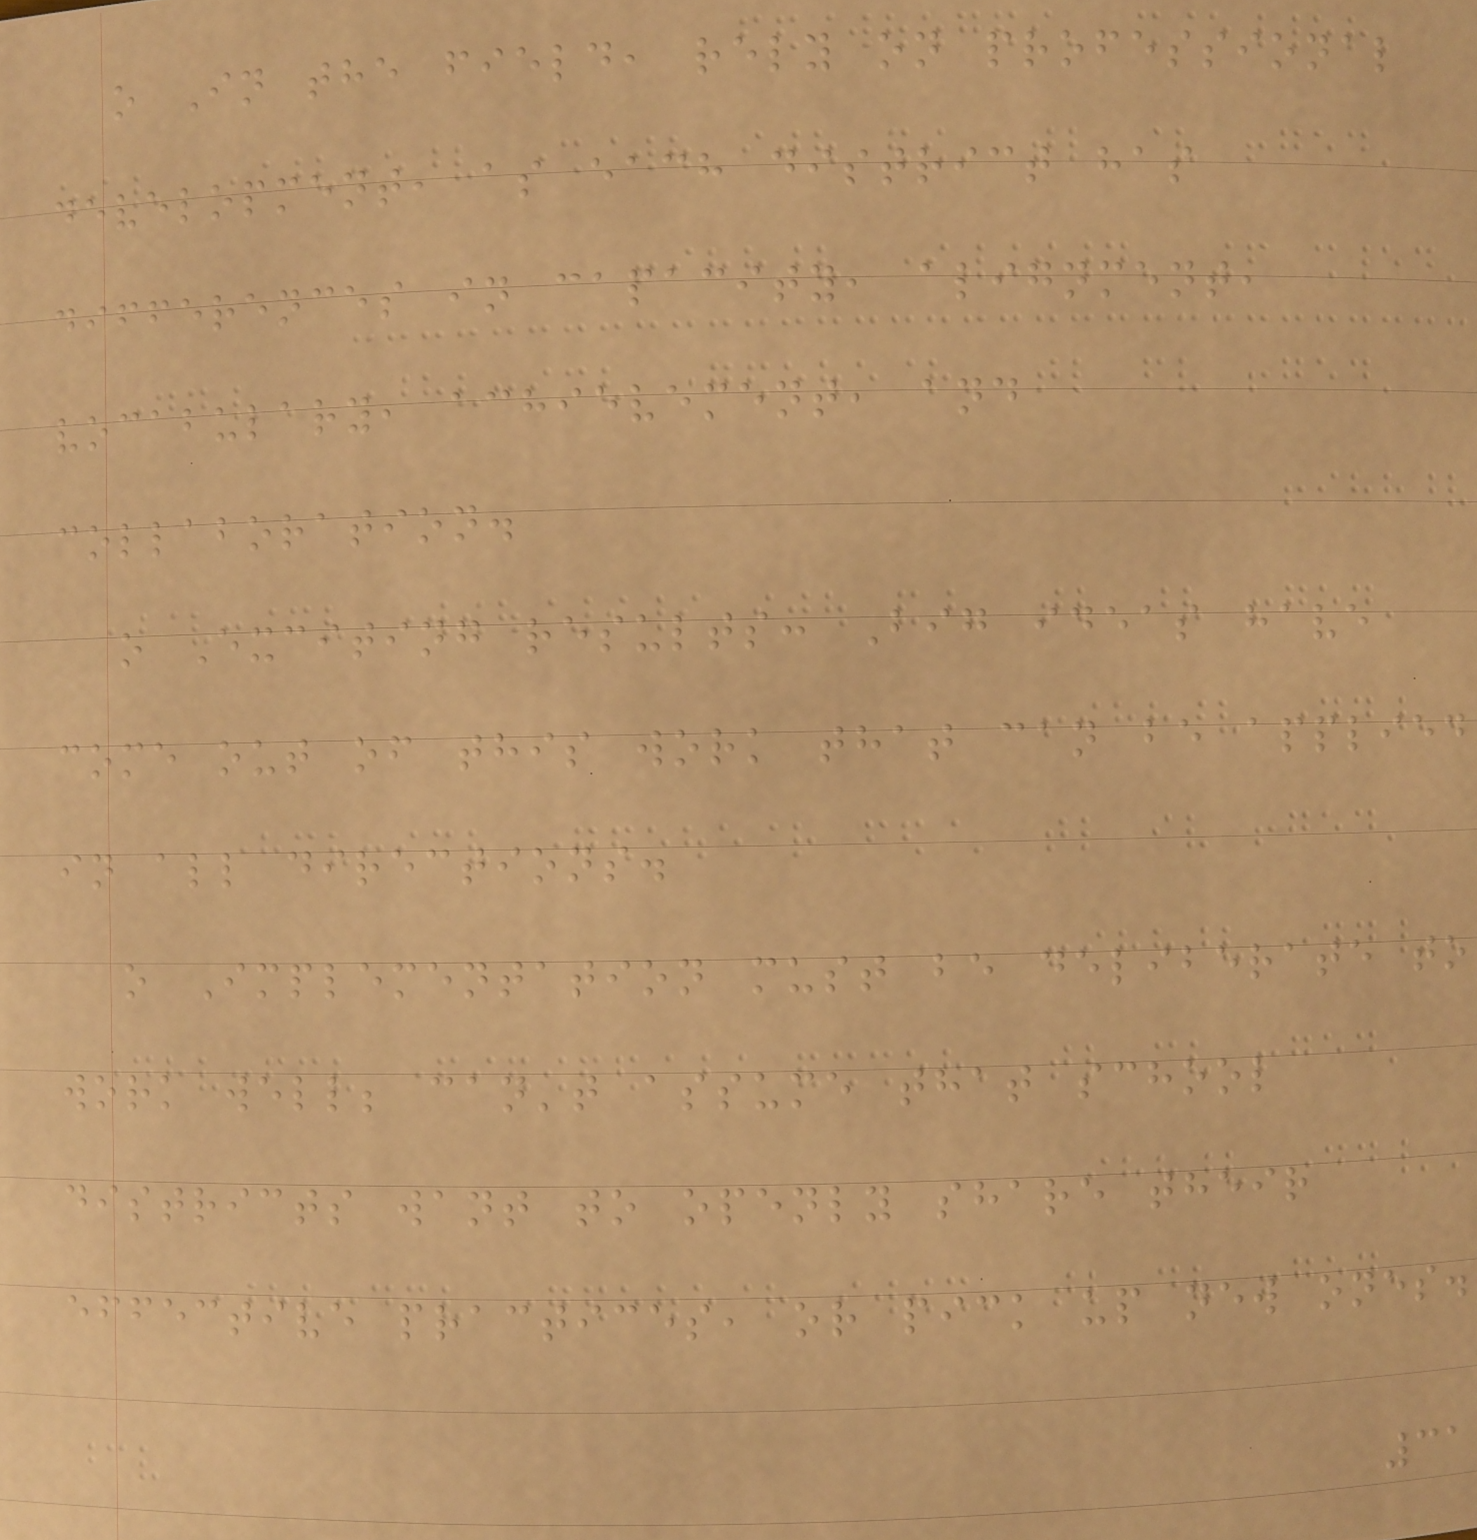o In the field, rely on professional
development, as each district has
differences in capacity, alignment,
vocabulary, achievement, and
collaboration.
o Exciting results: Big ideas have
come out of this work that can be applied
in all directions.
o Implementation must be deliberate to
work well; can't assume that school
districts want to openly share their
effective practices, or pick up new ones.
31
